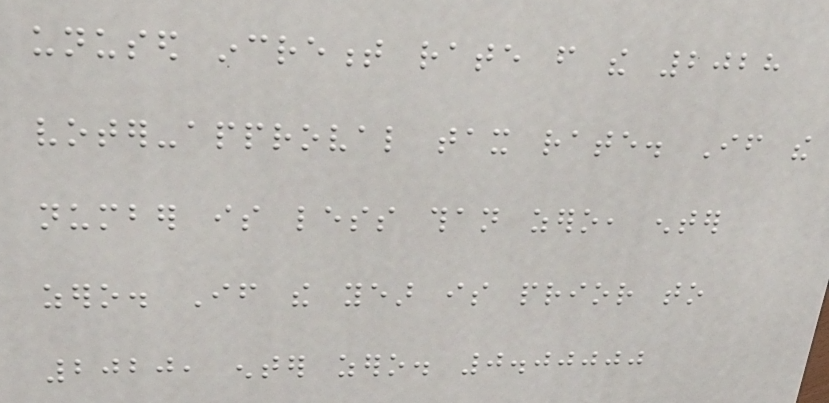unused increment rate from the 2028
voter-approval tax rate. If the
number is less than zero, enter
zero. If the year is prior to
2020, enter zero. 0.00000
